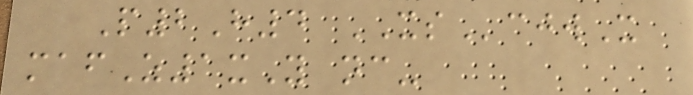P2H4 XScjwX
mafZ1xY nc-
